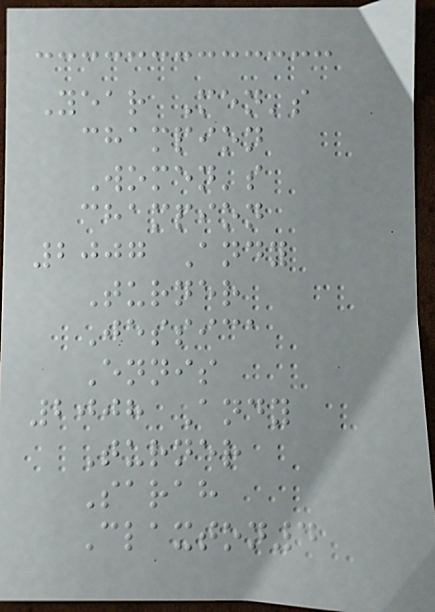Year Men's
champion
Women's
champion
2007 Andy
Turner
Jessica
Ennis
2008 Andy
Turner
Sarah
Claxton4
